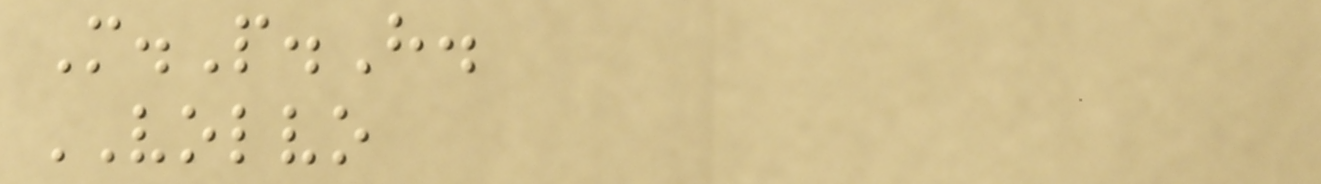M.P.H.
VOLVO
